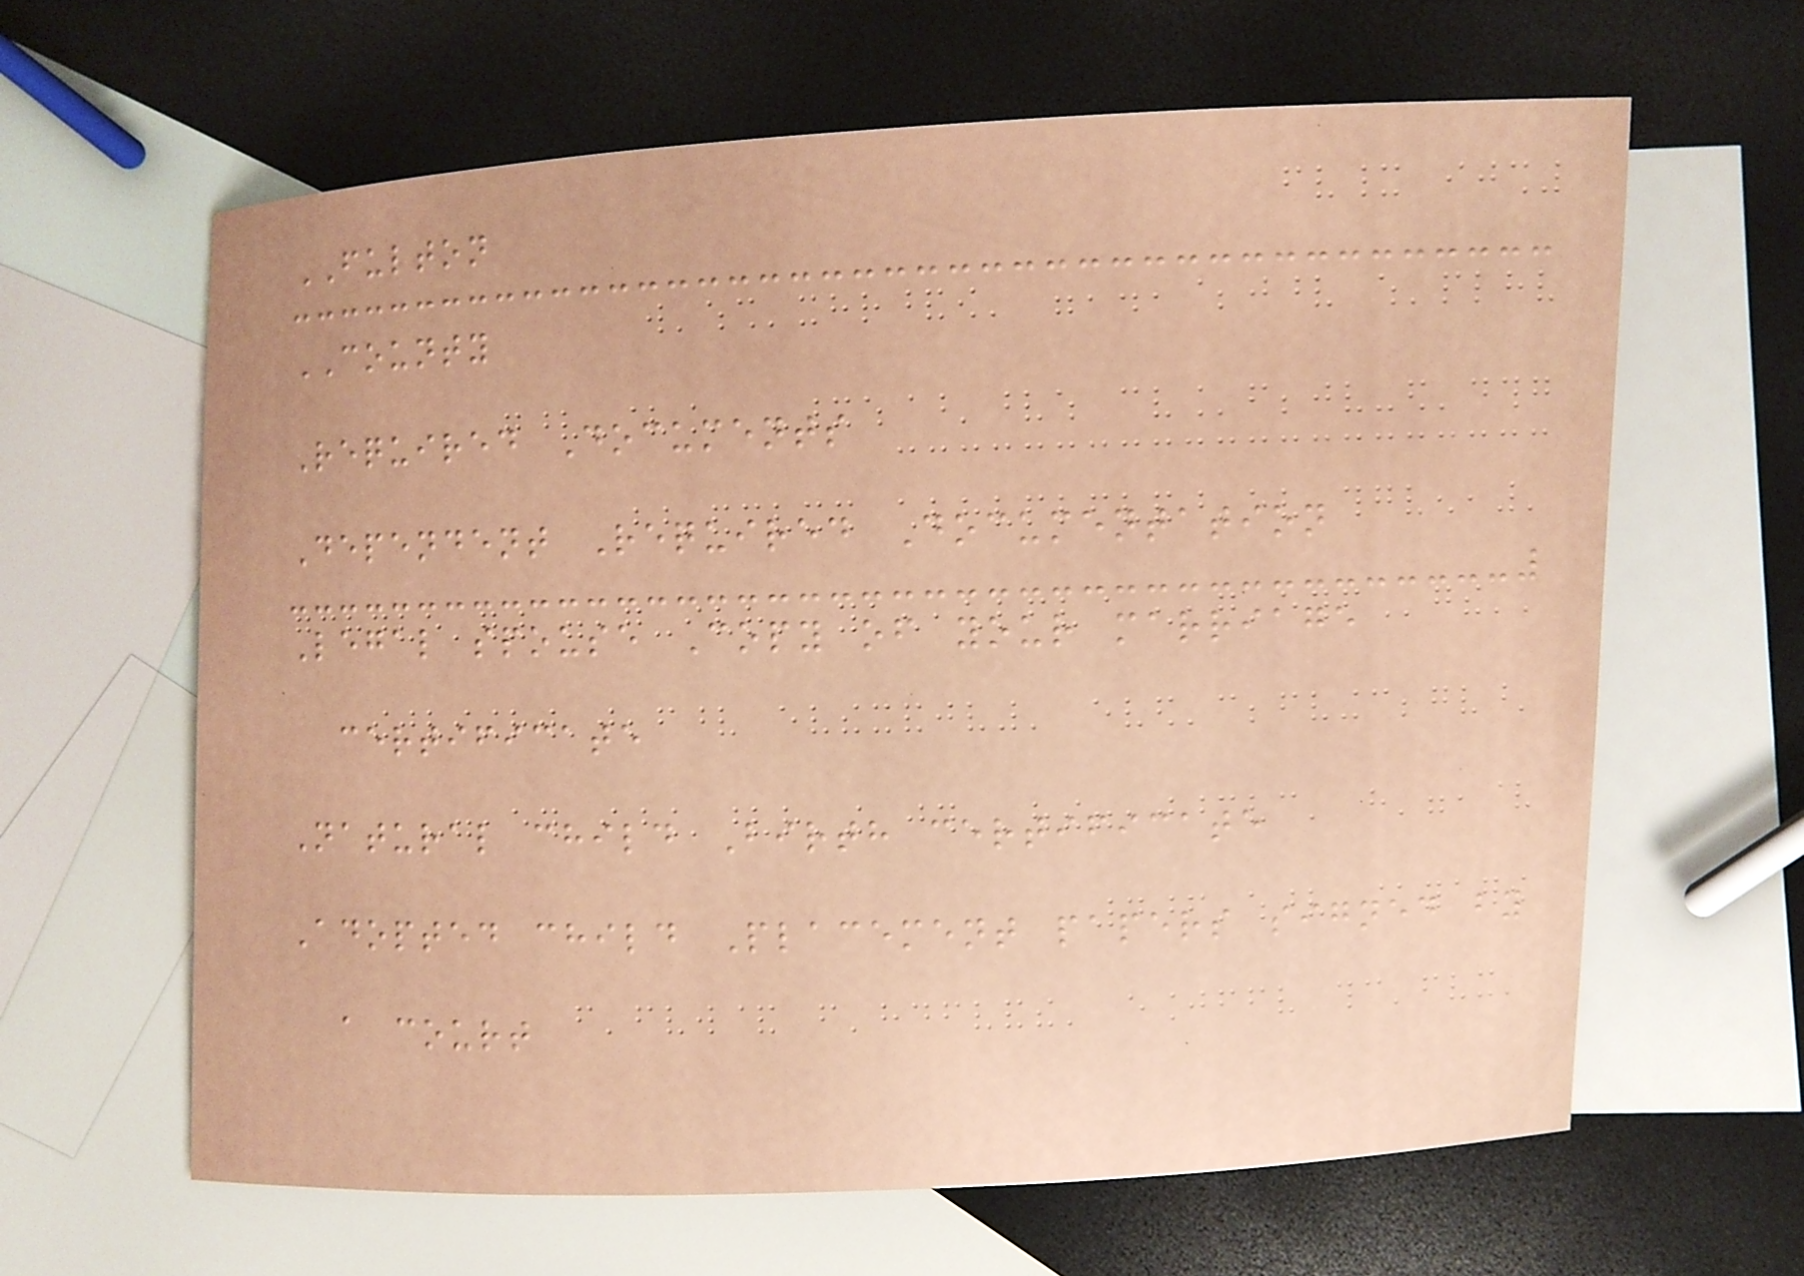FULTON
COUNTY
Required Documents
Dependent Required Documentation
Legal spouse Copy of your marriage
certificate
Natural child Birth certificate
Adopted child Placement papers signed by
a court
